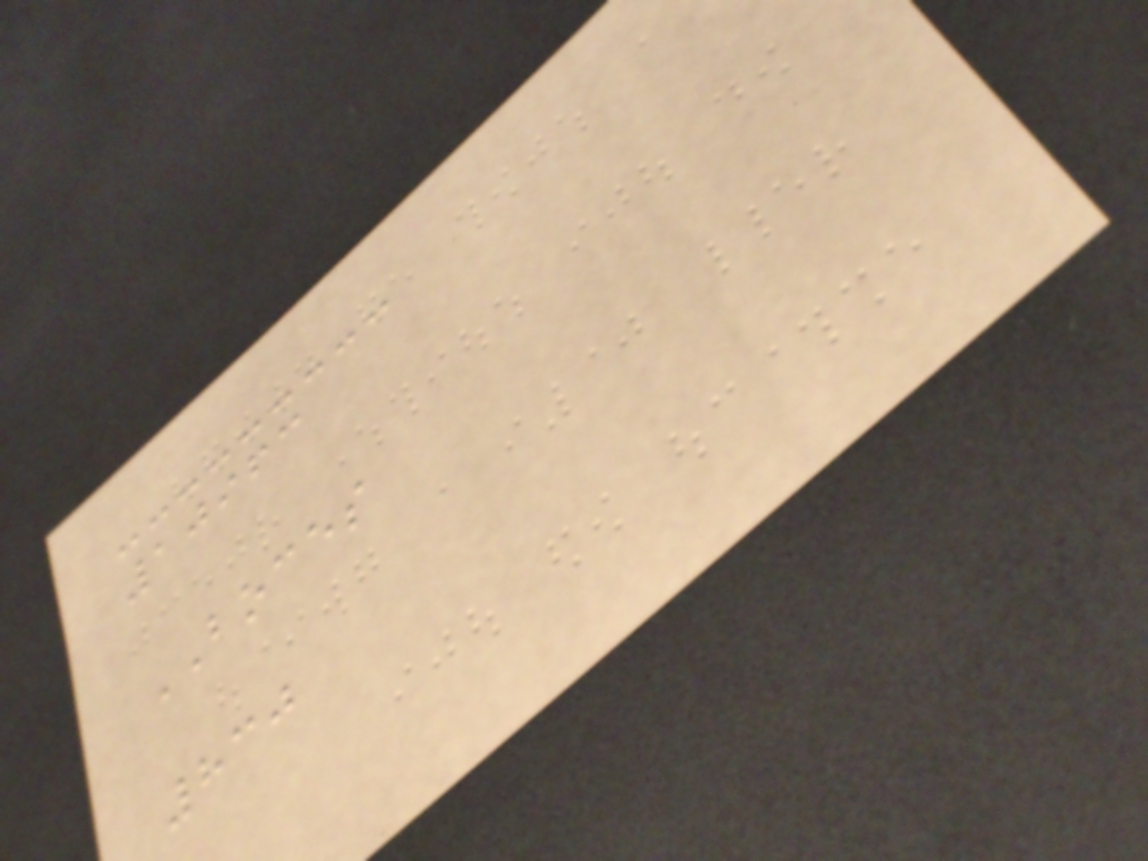10963
BOCES
830
